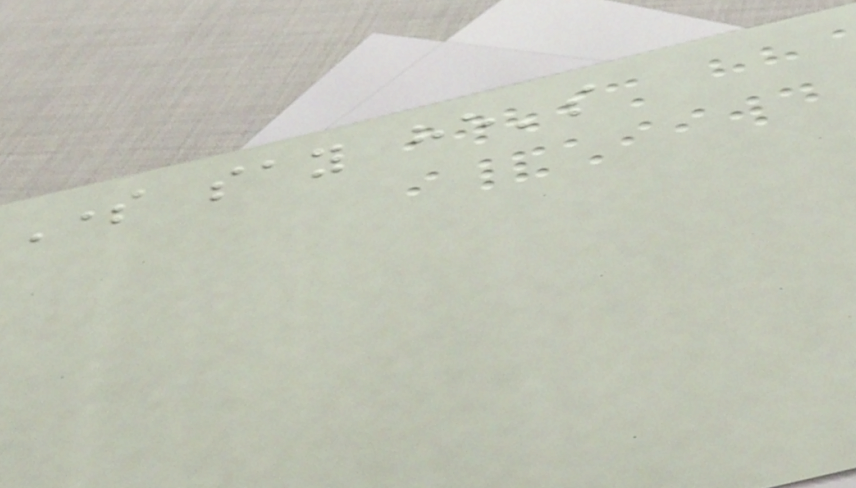Some say he's
